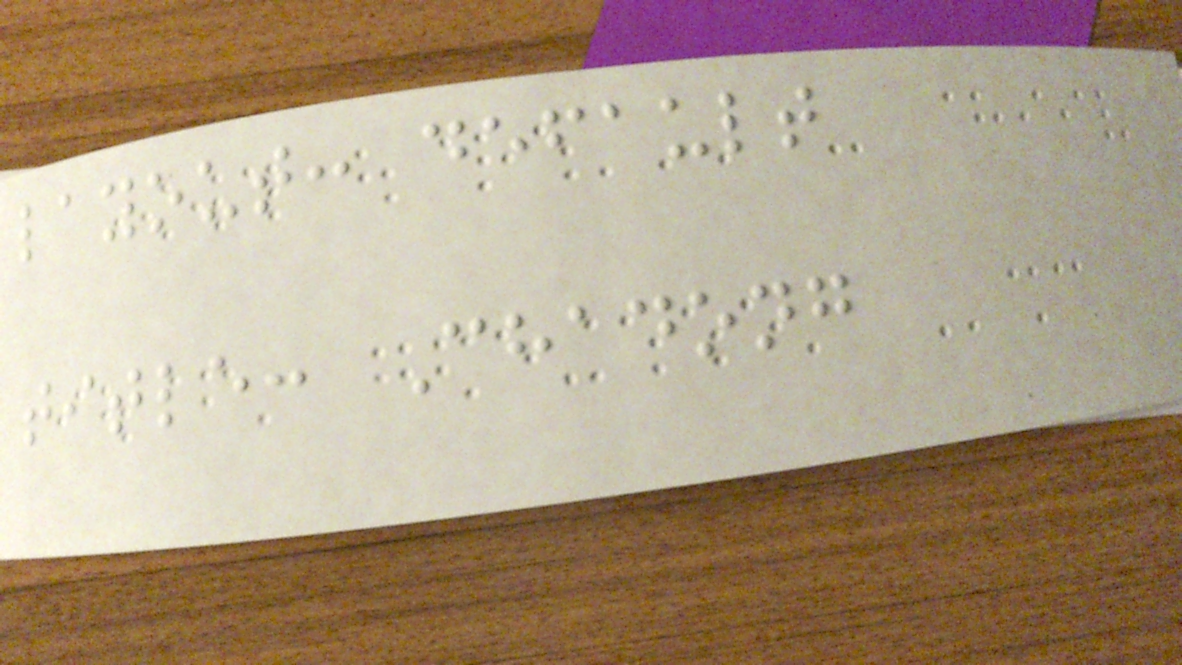layout: default
title: Chadong
